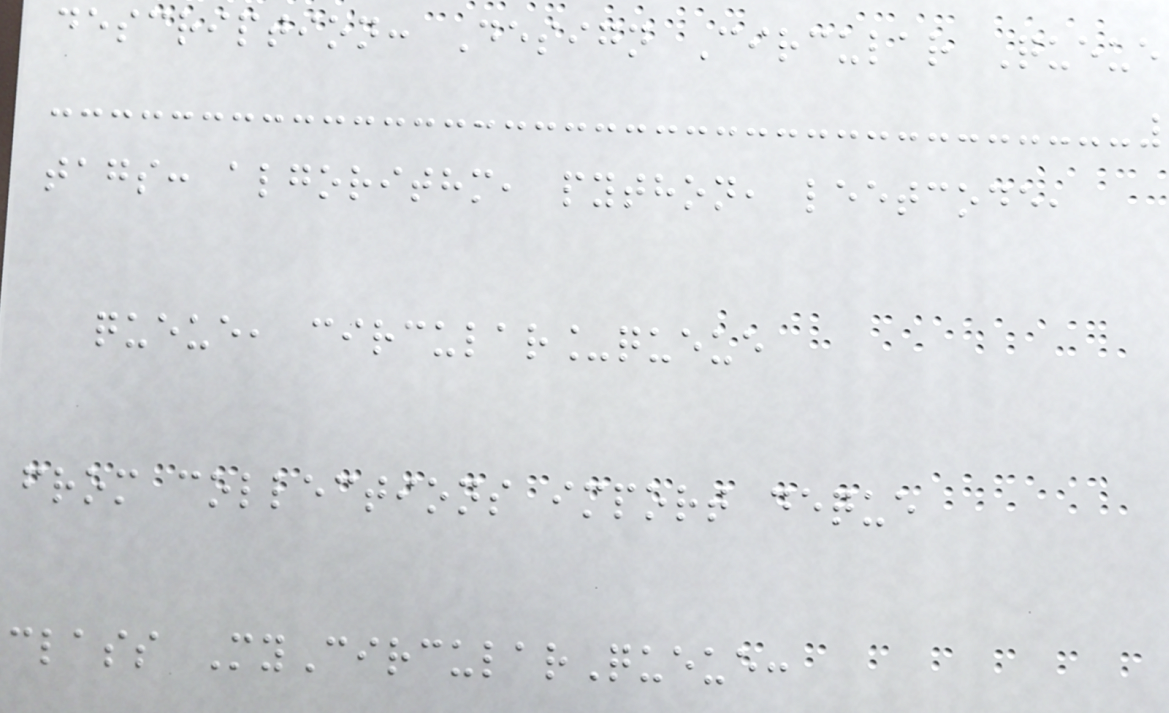description: Design Circular Queue
tags: algorithm, python, leetcode,
queue, circular_queue
from collections import deque
class MyCircularQueue:
